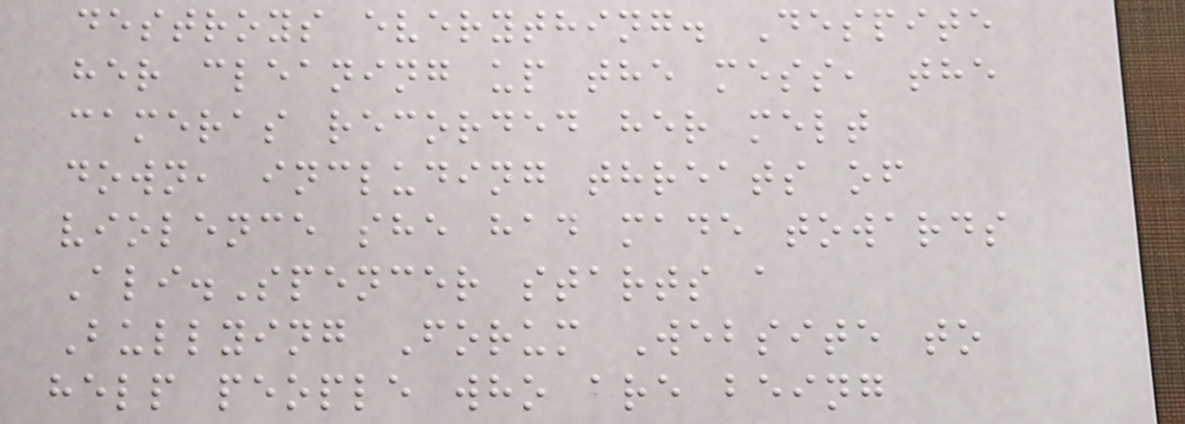destroys everything. Despite
her cleaning up the mess, the
cameras recorded her melt
down, including threats of
violence she had made towards
Ali.Spencer starts a
Bullying Forum Website to
help people who are being
